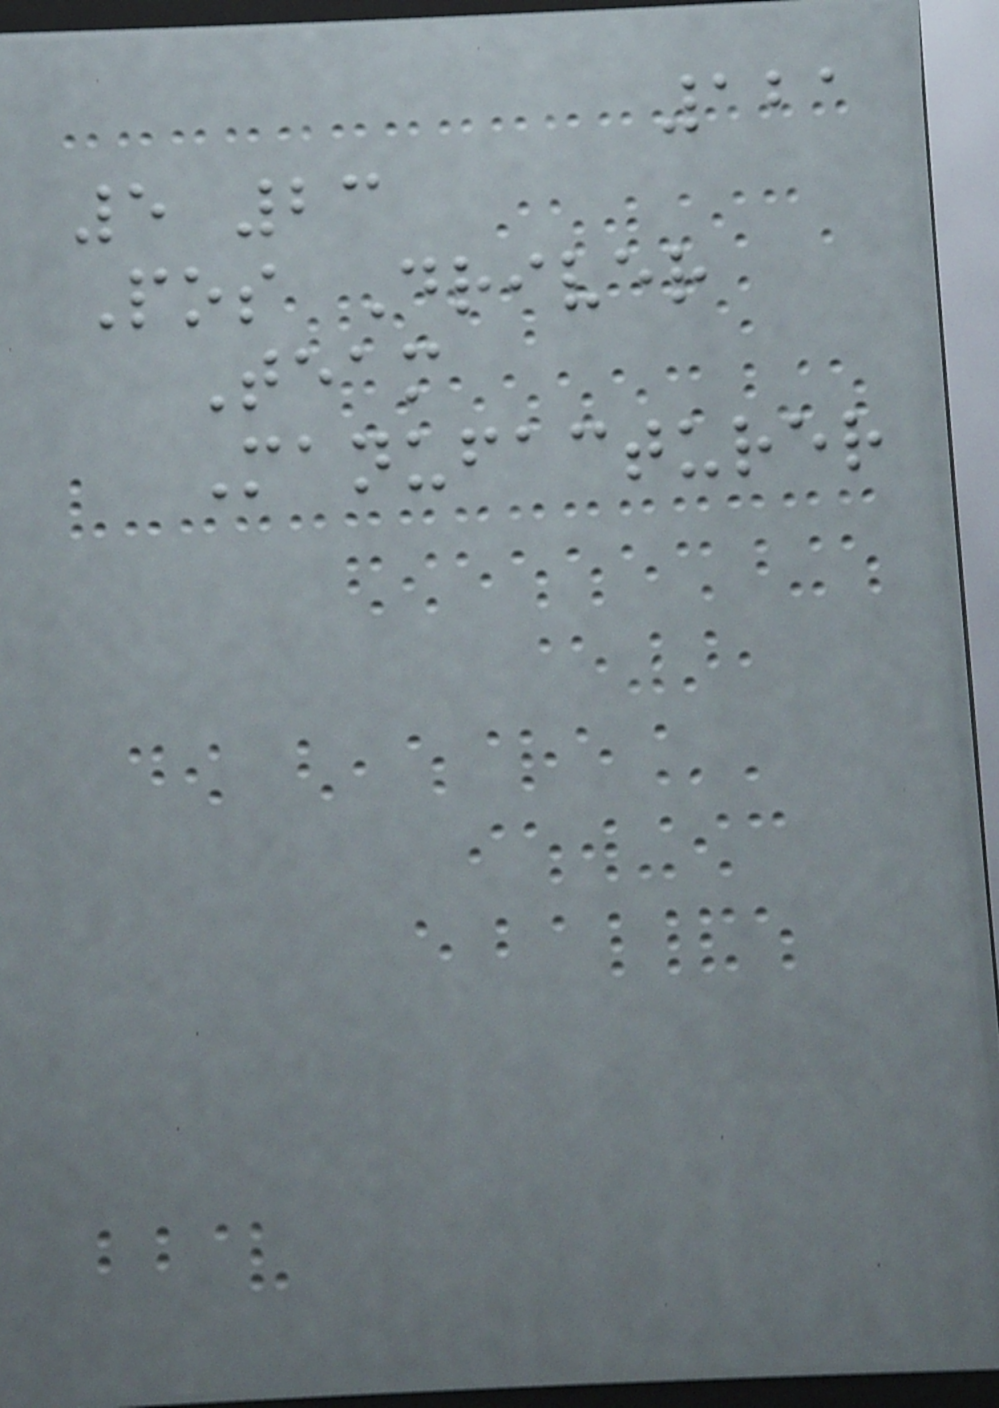121
5 23
Pos Driver
Team
Manufacturer
